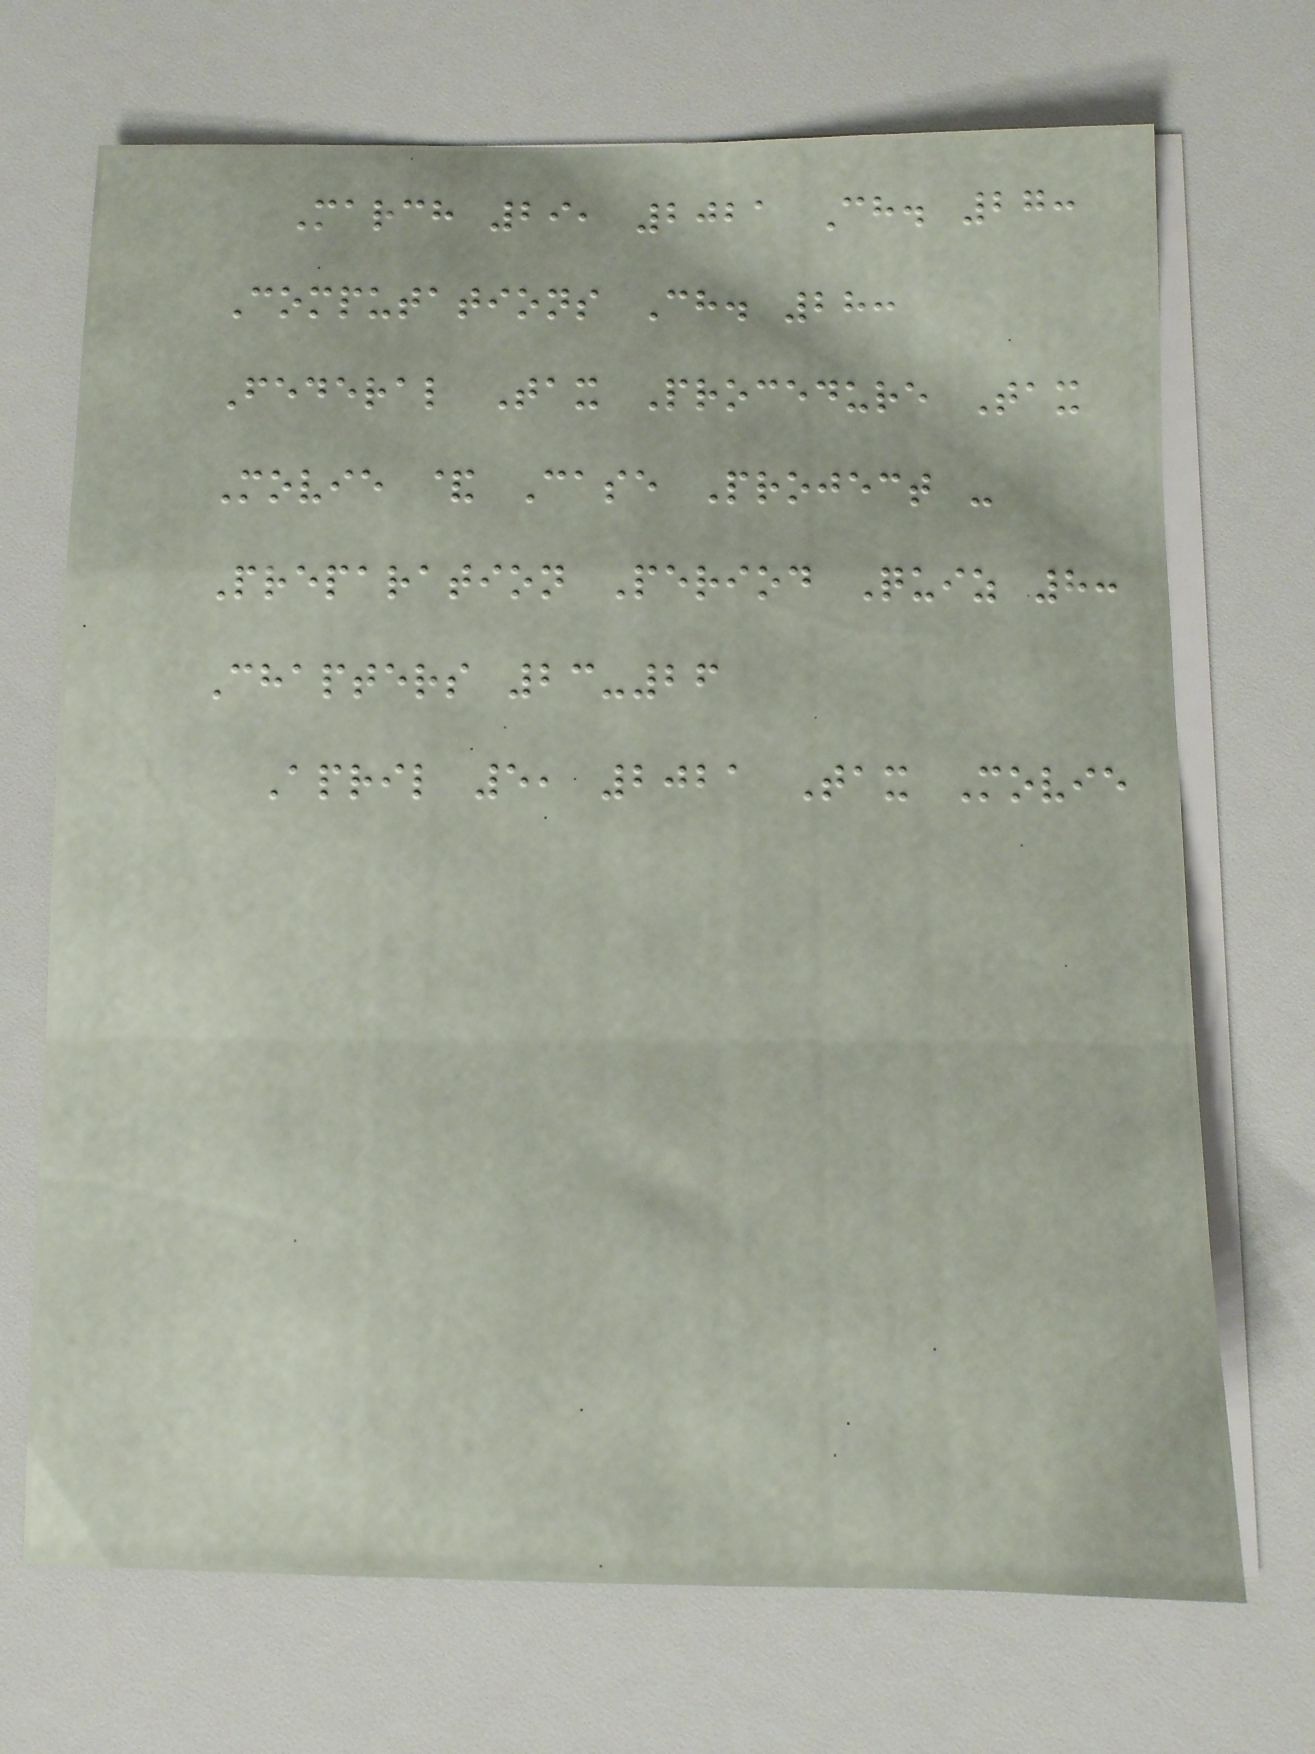March 29, 2021 Ch. 27:
Computations Ch. 28:
Federal Tax Procedure Tax
Movie & Case Project -
Preparation Period Quiz 8:
Chapters 23-26
April 5, 2021 Tax Movie
